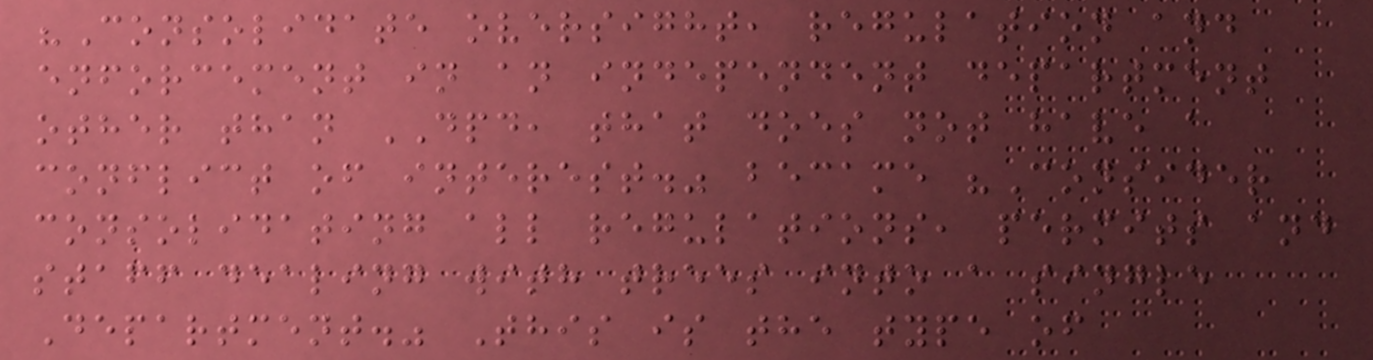"Consolidate oversight, regulation and
enforcement in an independent department
other than DPD, that does not have a
conflict of interest." became "Consider
consolidating all regulations, permits and
staff dealing with trees into a single
Department." This is the type of
